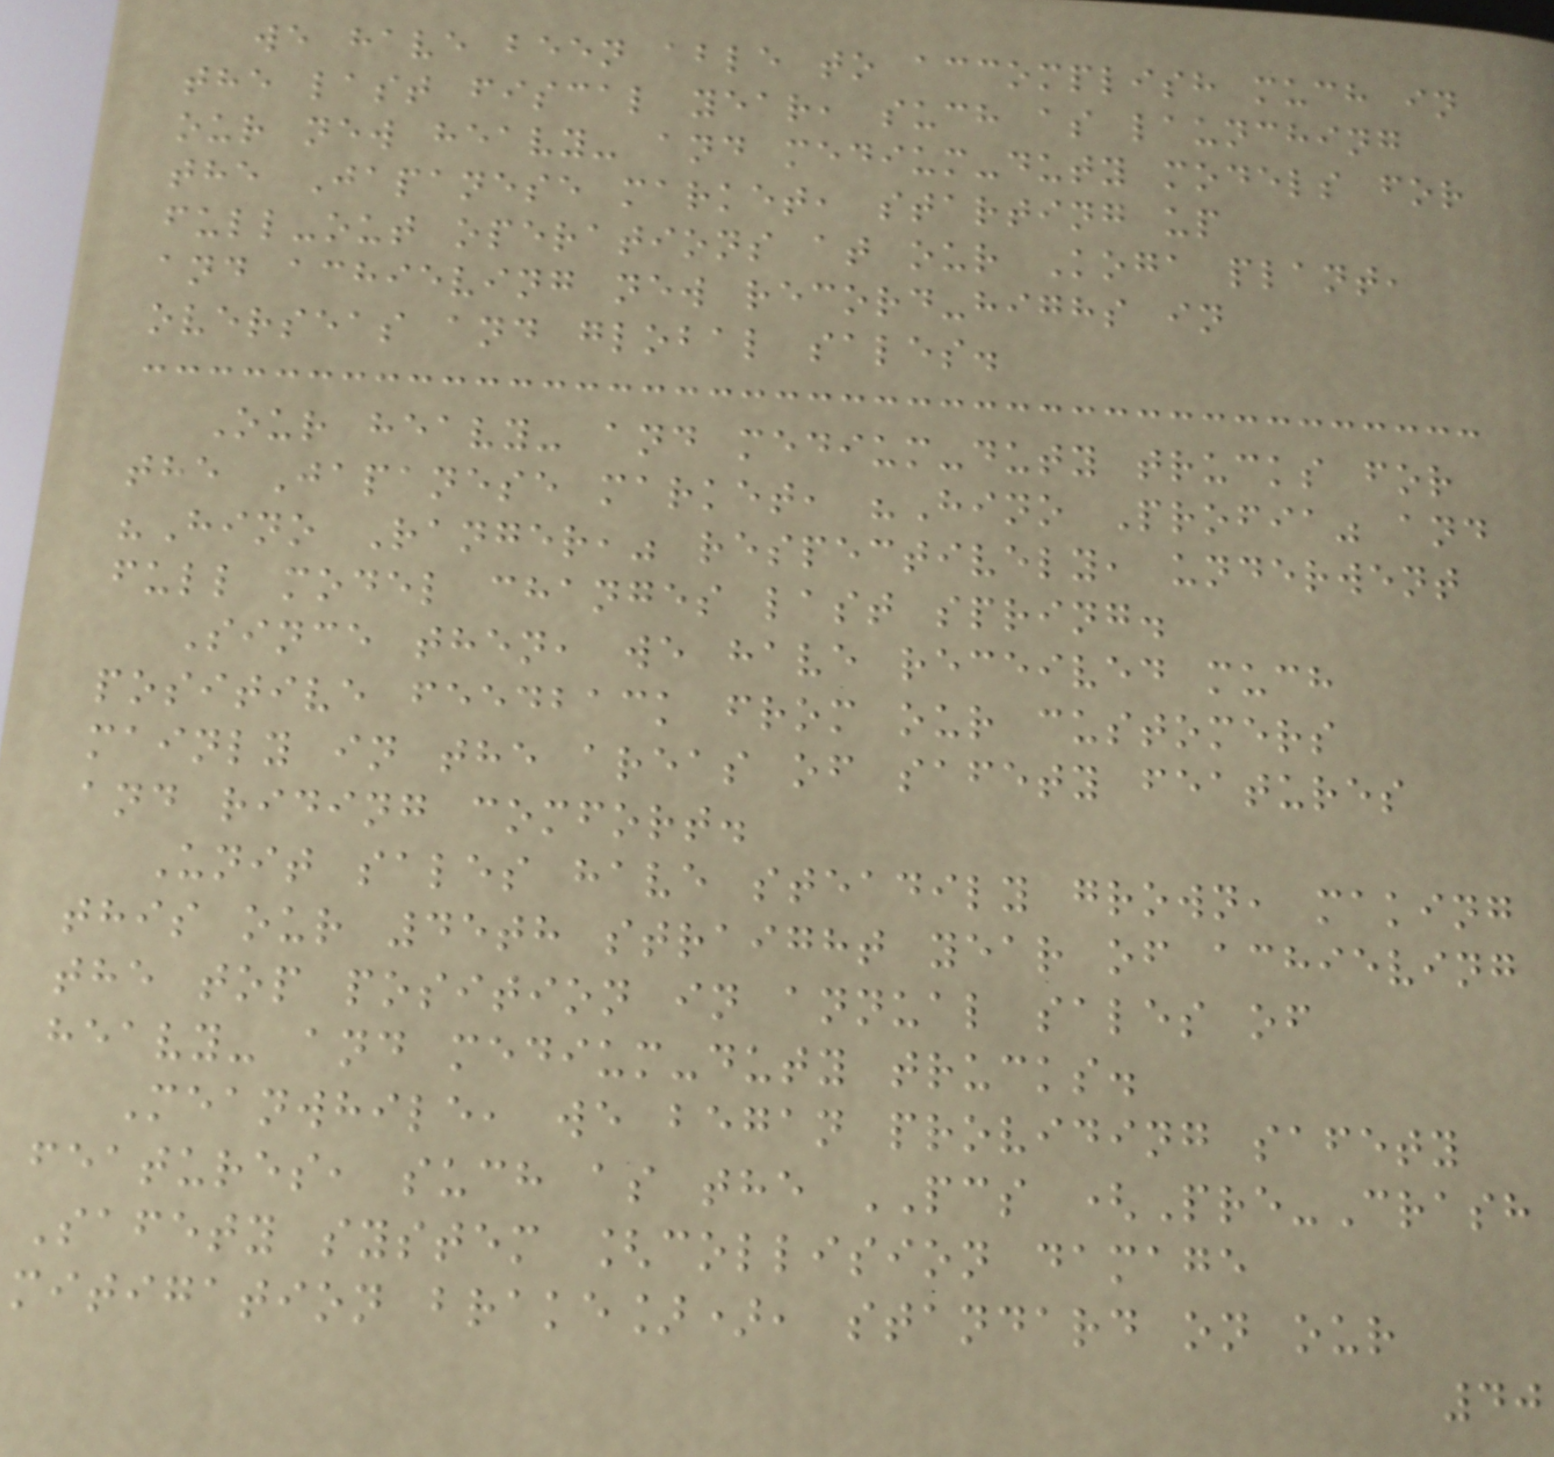we have been able to accomplish much in
the last fiscal year, such as launching
our new heavy- and medium-duty models for
the Japanese market, starting up
full-out operations at our Koga plant,
and achieving new record-highs in
overseas and global sales.
Our heavy- and medium-duty trucks for
the Japanese market, "Hino Profia" and
"Hino Ranger," respectively, underwent
full model changes last spring.
Since then, we have received much
positive feedback from our customers
mainly in the areas of safety features
and riding comfort.
Unit sales have steadily grown, making
this our 45th straight year of achieving
the top position in annual sales of
heavy- and medium-duty trucks.
Meanwhile, we began providing safety
features, such as the PCS (Pre-Crash
Safety system [collision damage
mitigation brake]), standard on our
40
